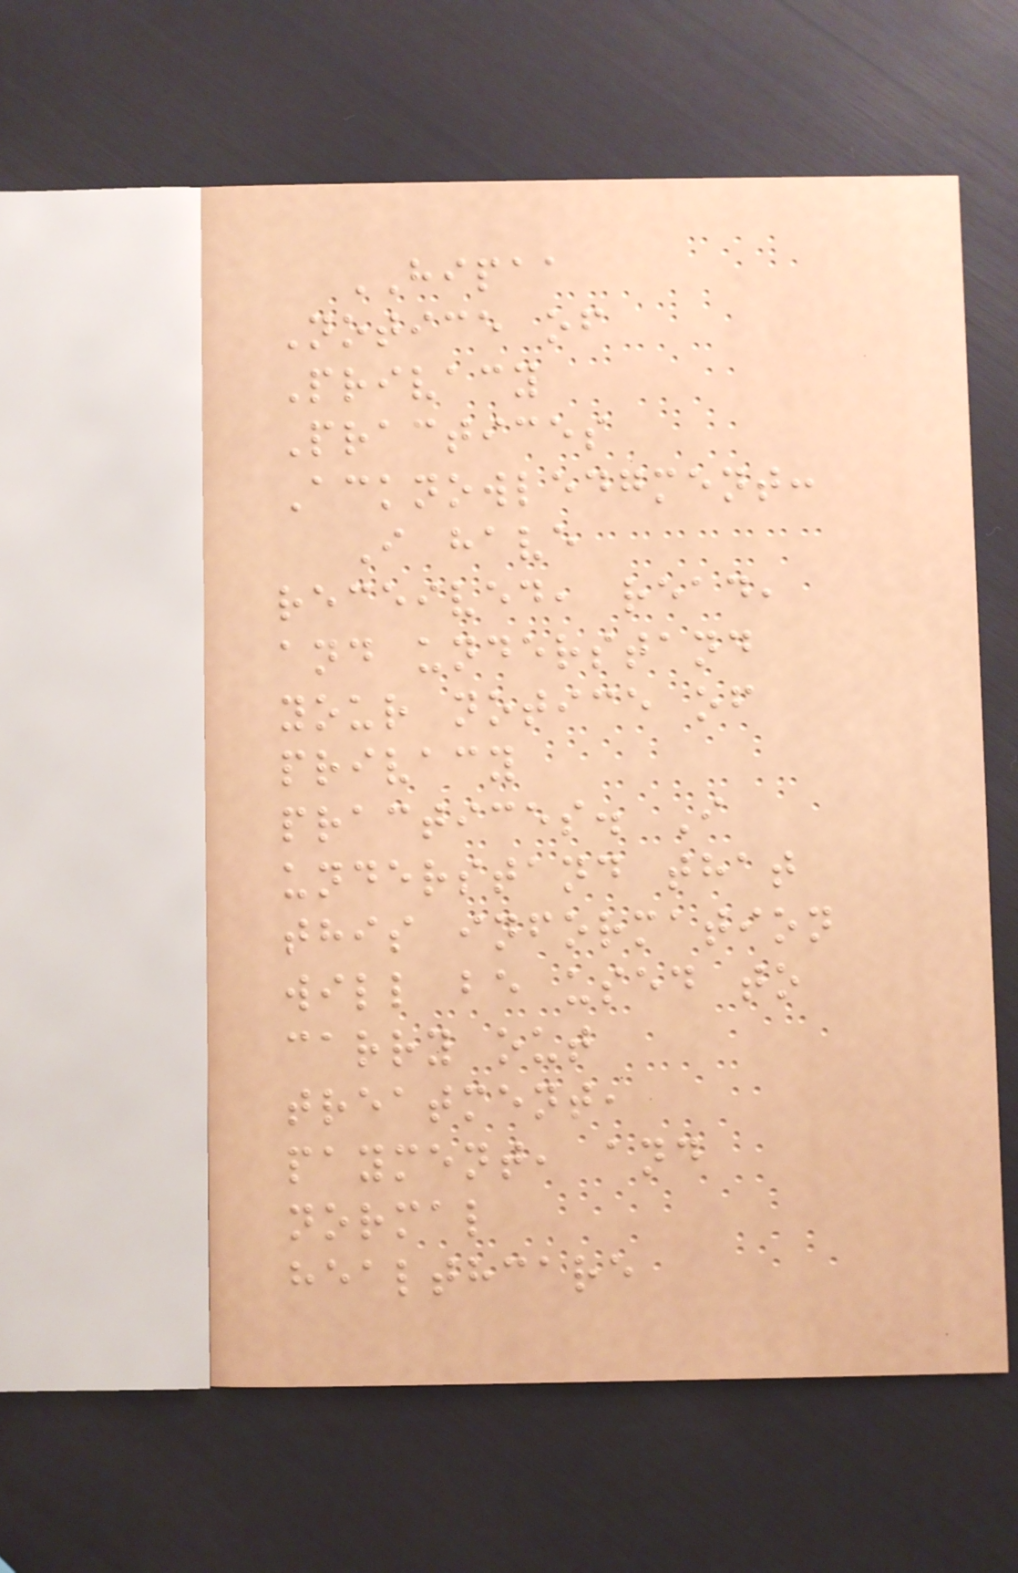HIPAA
Notice of
Privacy
Practices
Acknowledgment:
I have
received, read,
and understand
your notice of
privacy
practices. I
understand that
this information
will be used to
carry out
treatment,
payment, and
normal
healthcare
